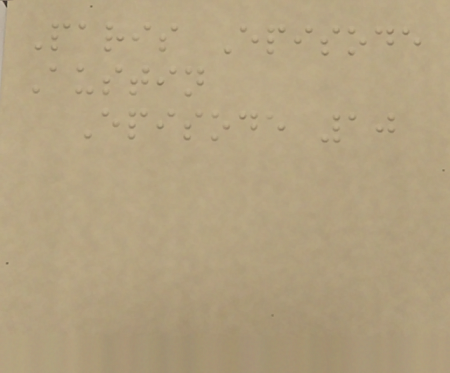Paris Episode
Austin
Episode 10
